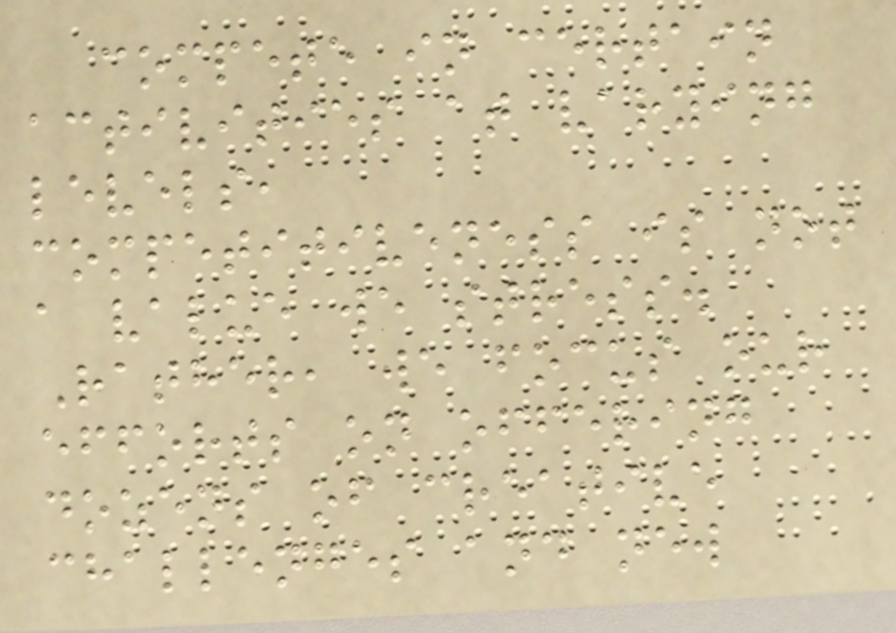compete in certain
activities at varying
levels,
competitiveness is not
a value we stress.
Rather, we focus our
efforts on offering
dozens of creative
challenges and new
